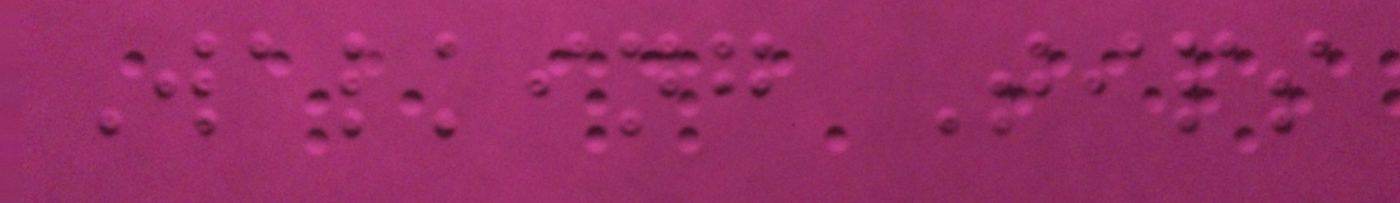Walking Tips
